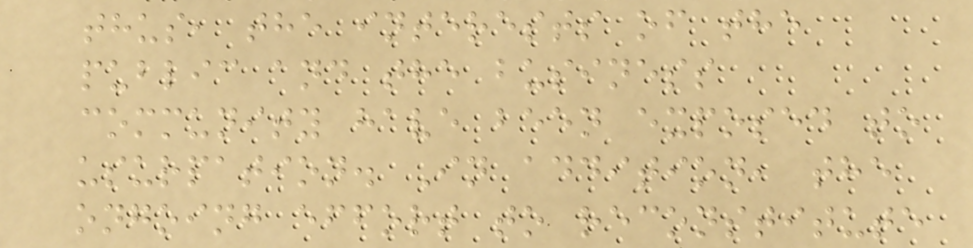thus, the interests of the
public and the business
community have been exposed to
usurpation. In addition, the
ongoing effort to reconstitute
